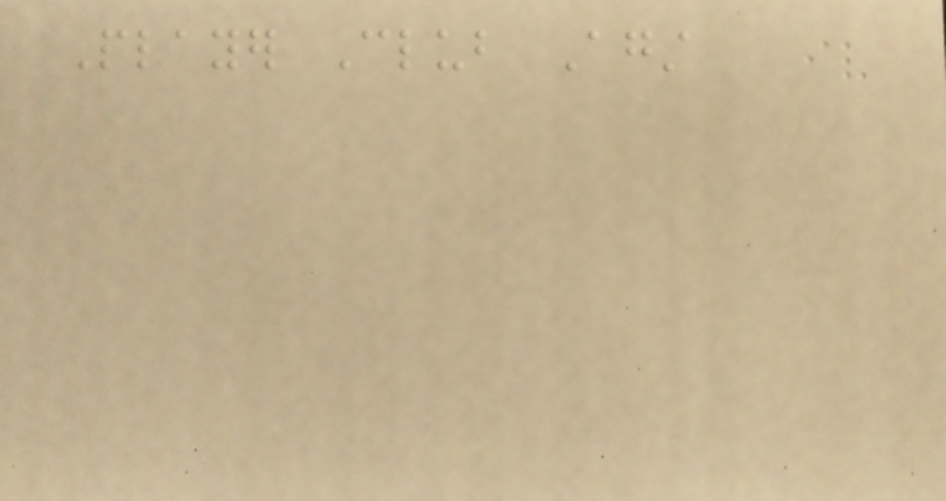Player Club Against
